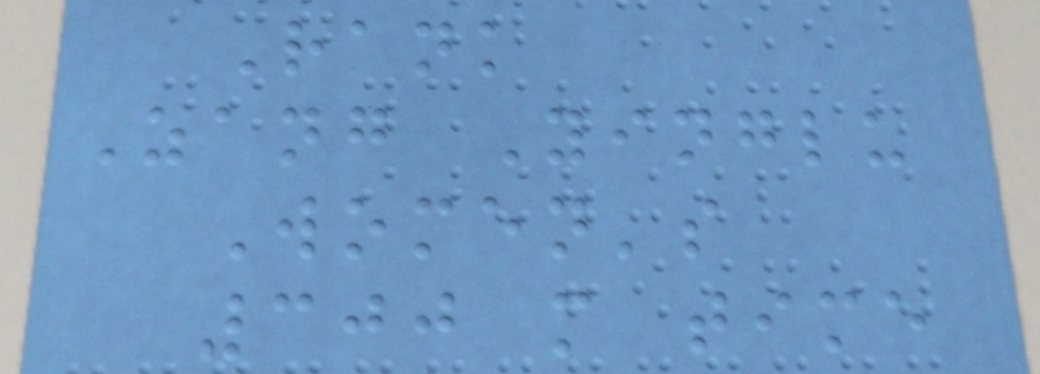Rank
Zang Yinglu
Women's
300 m time
